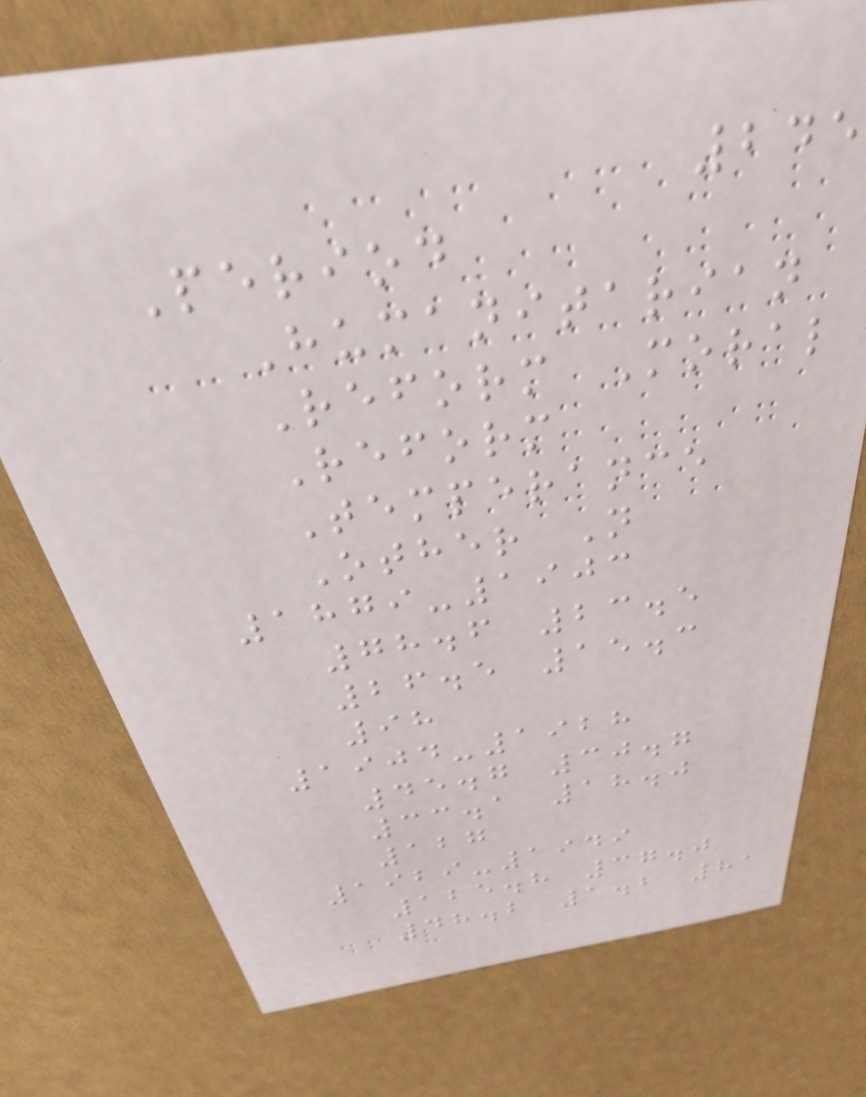245
Period
Humanitarian
Reform Moral
Reform
Temperance
Other N
1879-1903
78.6 23.5
26.5 15.3
98
1904-1928
45.7 30.7
33.1 18.0
127
1929-1949
125.8 37.0
48.2 1.2 81
